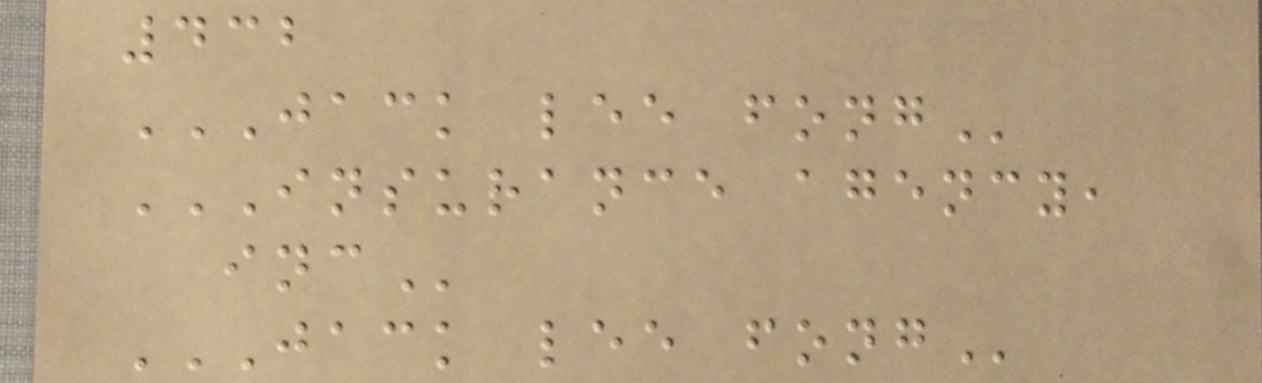432
JACK LEE FONG
INSURANCE AGENCY,
INC
JACK LEE FONG
